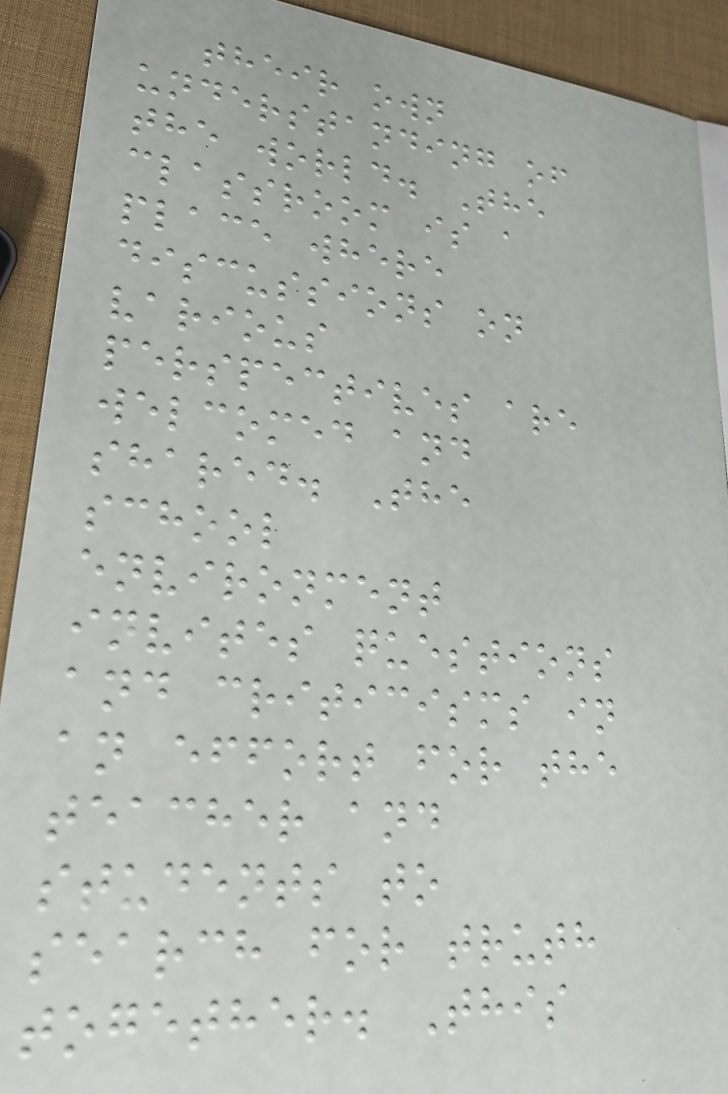their own
understanding of
the world. The
classroom is a
place where
discussions on
various
perspectives are
welcomed and
shared. The
school
environment
invites questions
and criticisms in
an effort for the
teacher and
students to
search for truth
together. This
